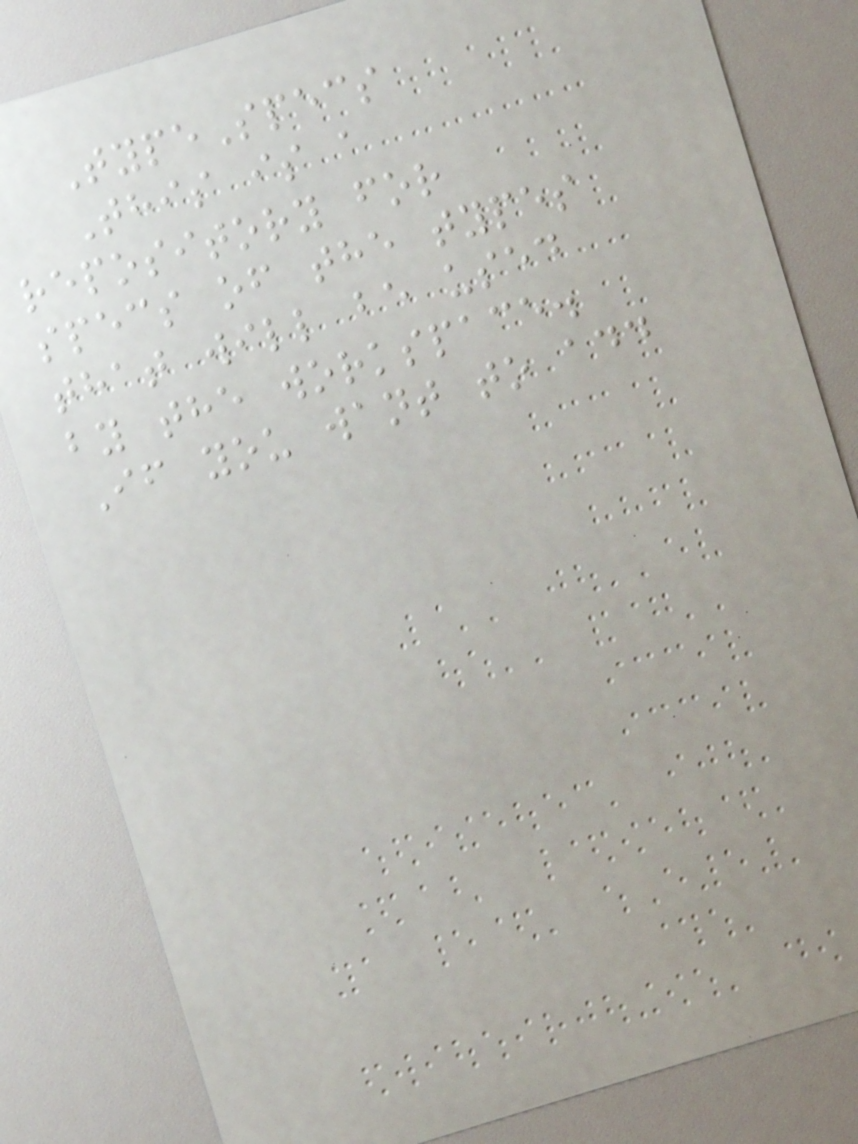TypeSpecs
This is a
repository for
specs of the types
that will be used
by the workspace.
If you want to add
